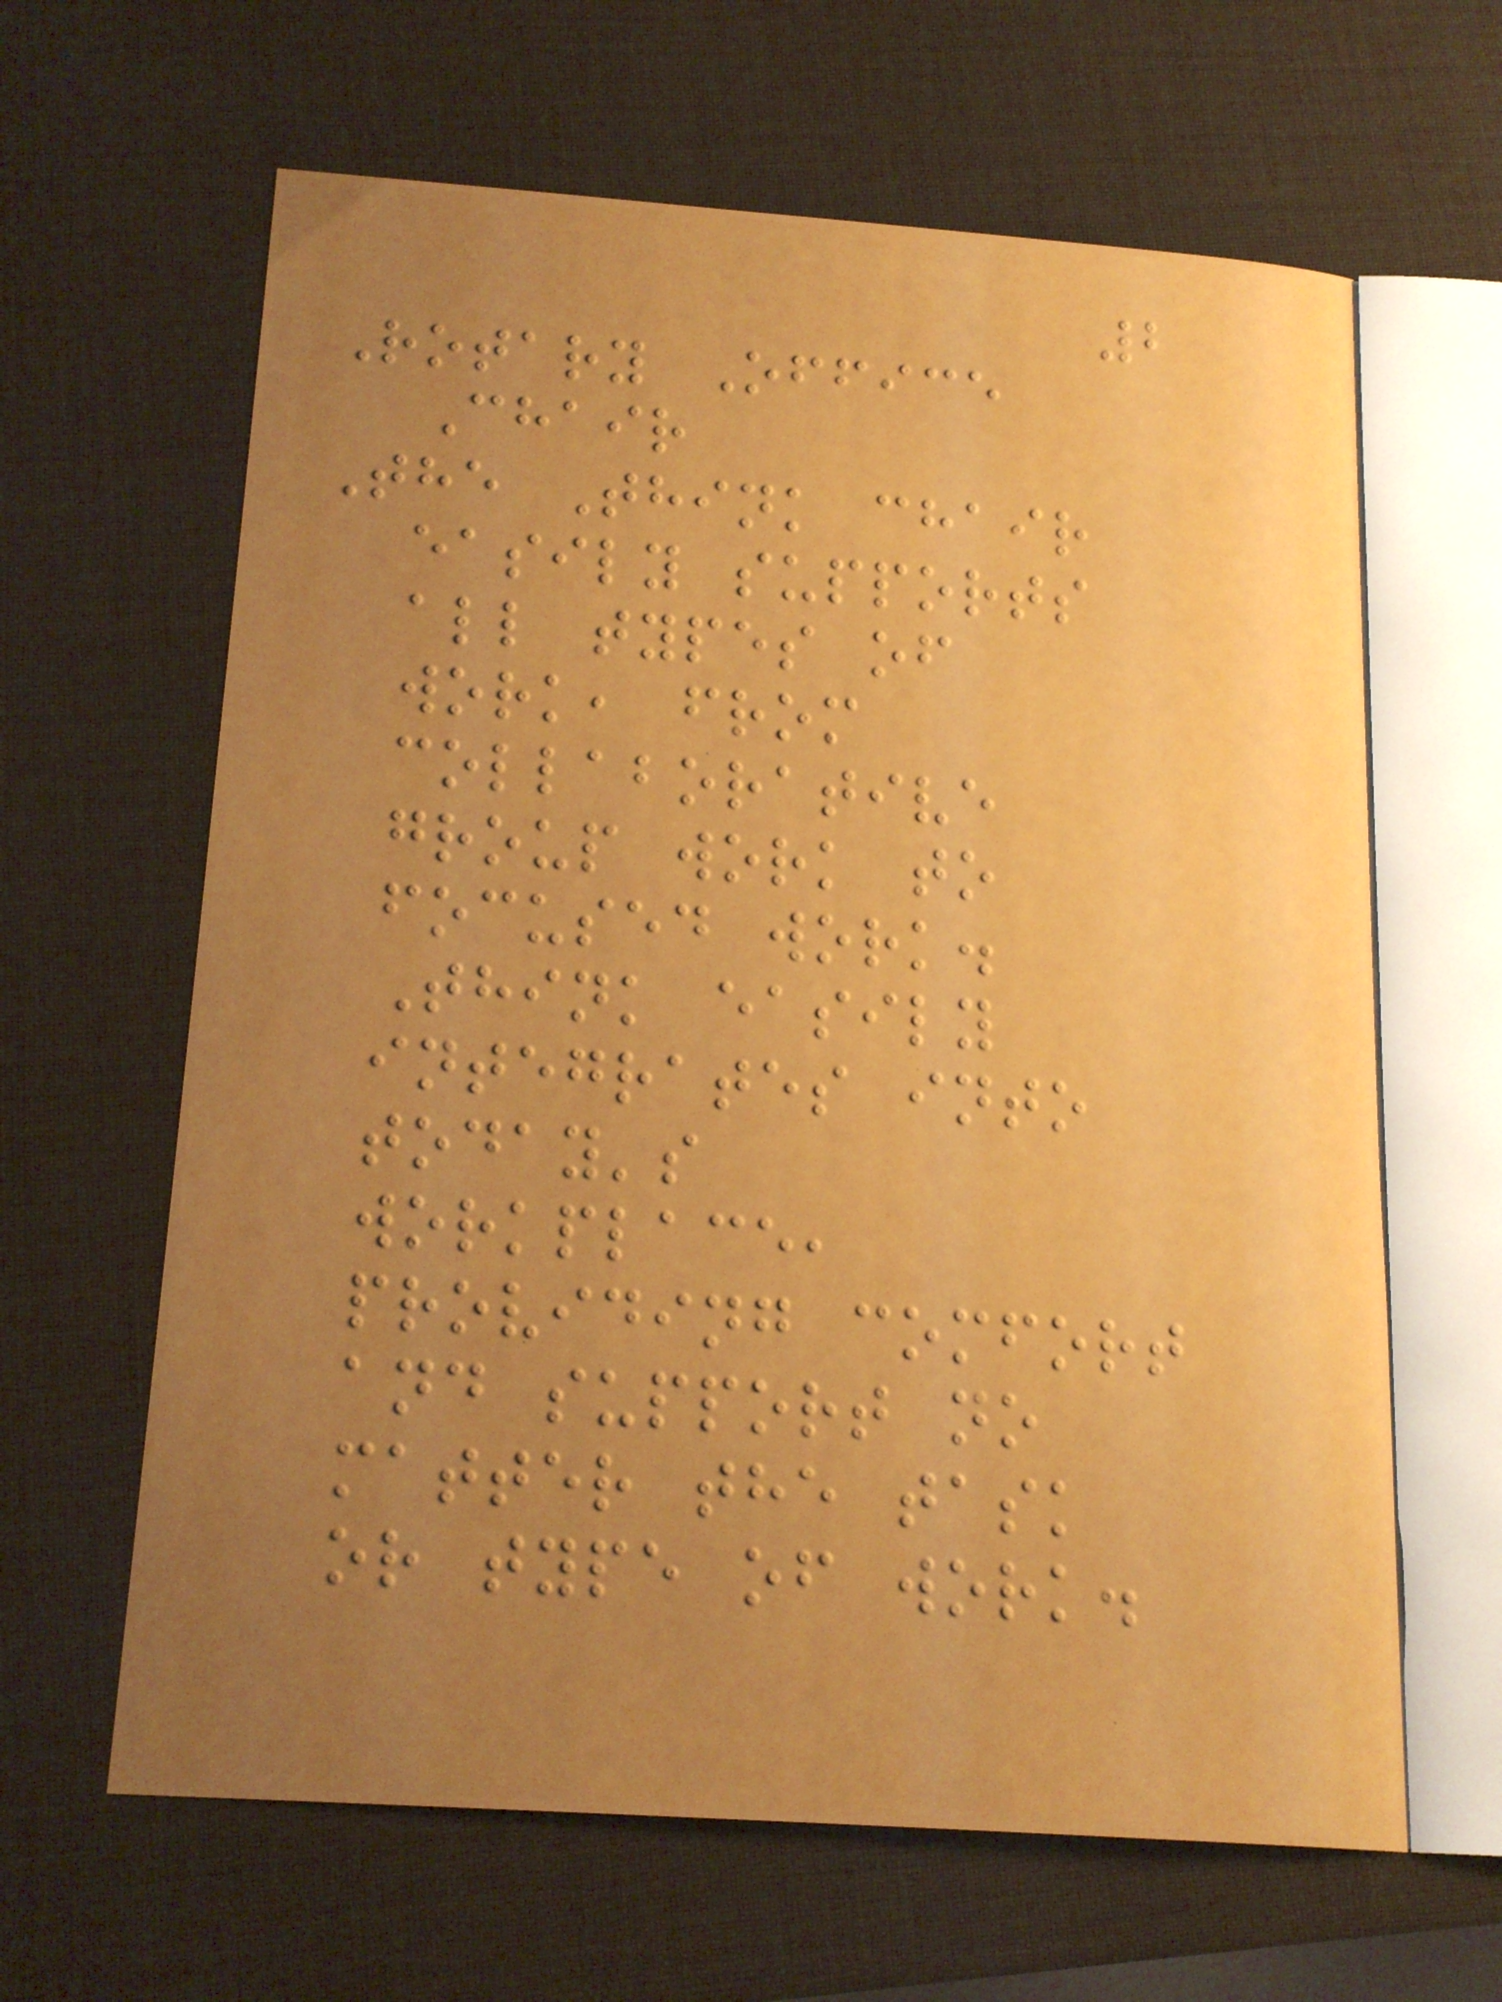2
Rotary Office
Chair
The Think chair
easily supports
all types of
work, from
collaborative
group work to
focused work.
Think easily
integrates into
today's
workplace,
providing comfort
and support no
matter the task
or type of work.
